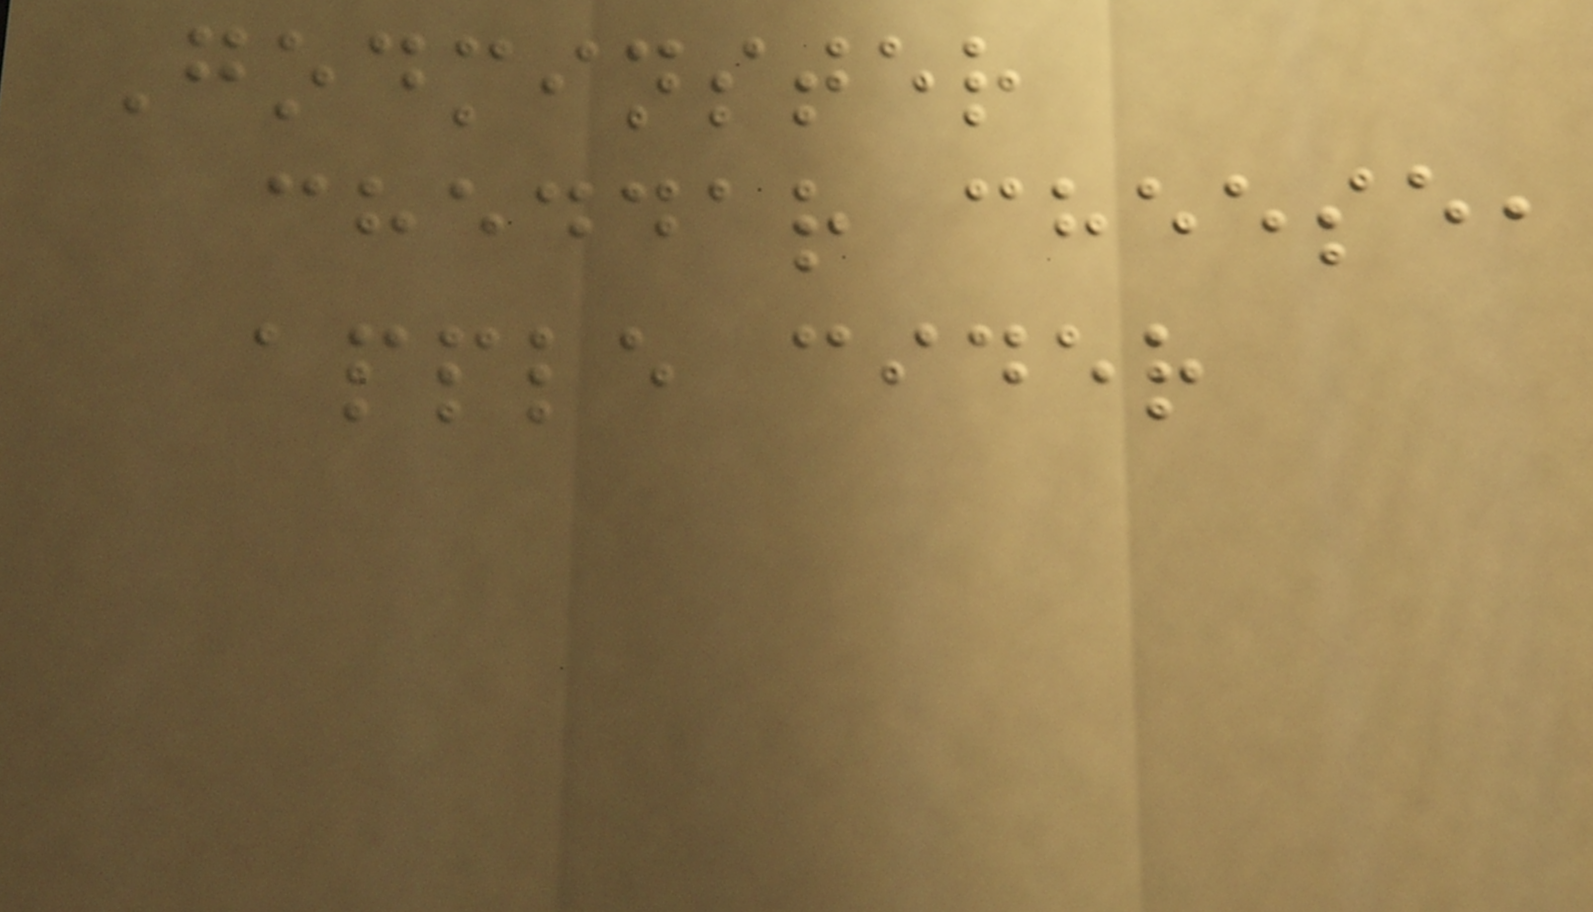Godminster
cheddar cheese,
apple cider
